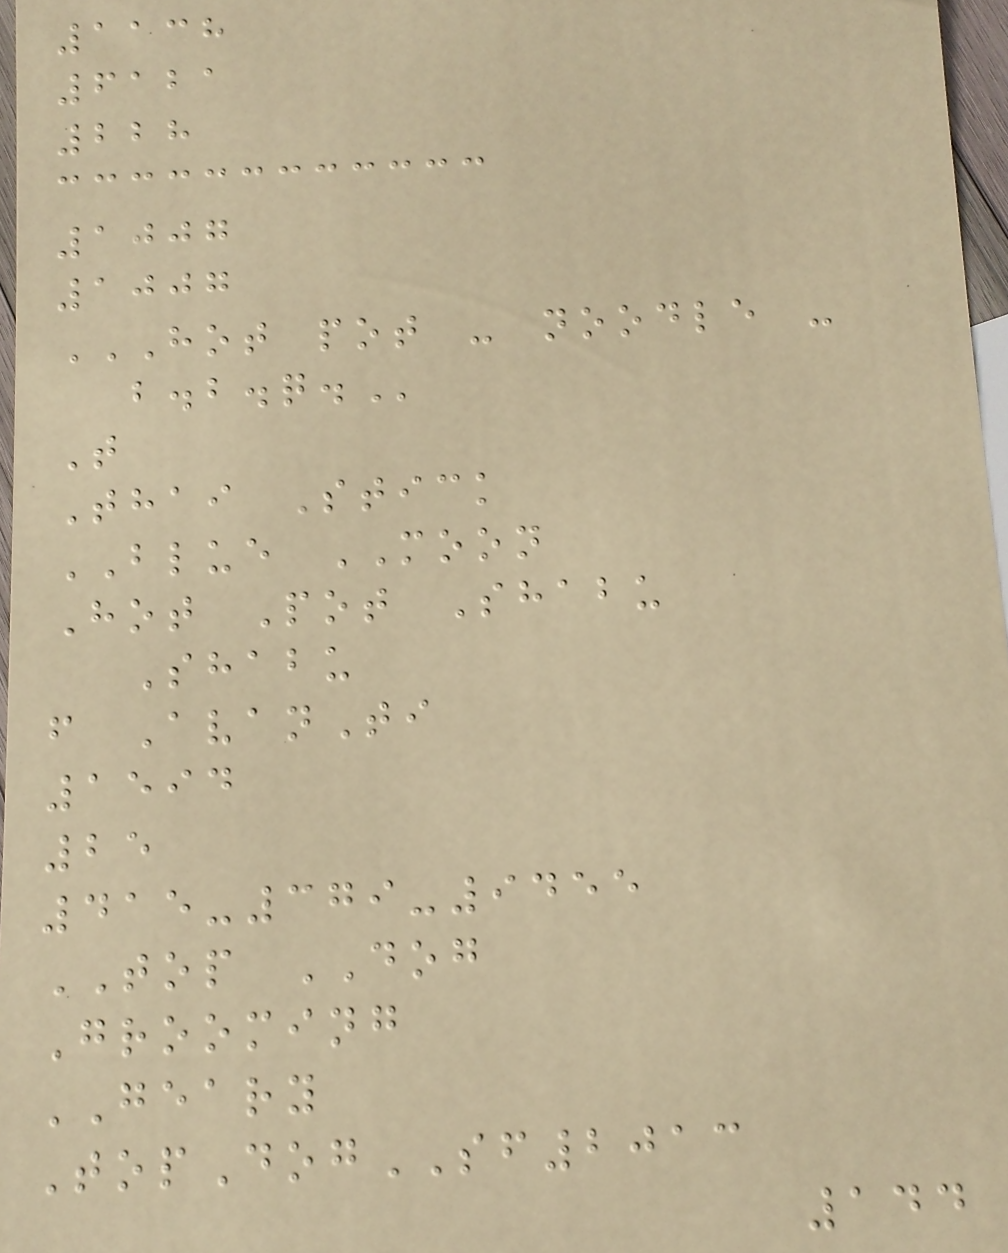1138
6121
228
1007
1007
HOT POT - NOODLE -
B.B.Q.
T
Thai Stick
BLUE MOON
Hot Pot Shabu
Shabu
f AvanTi
1594
25
415-379-9455
TOP DOG
Grooming
GEARY
TopDogSF2013
144
